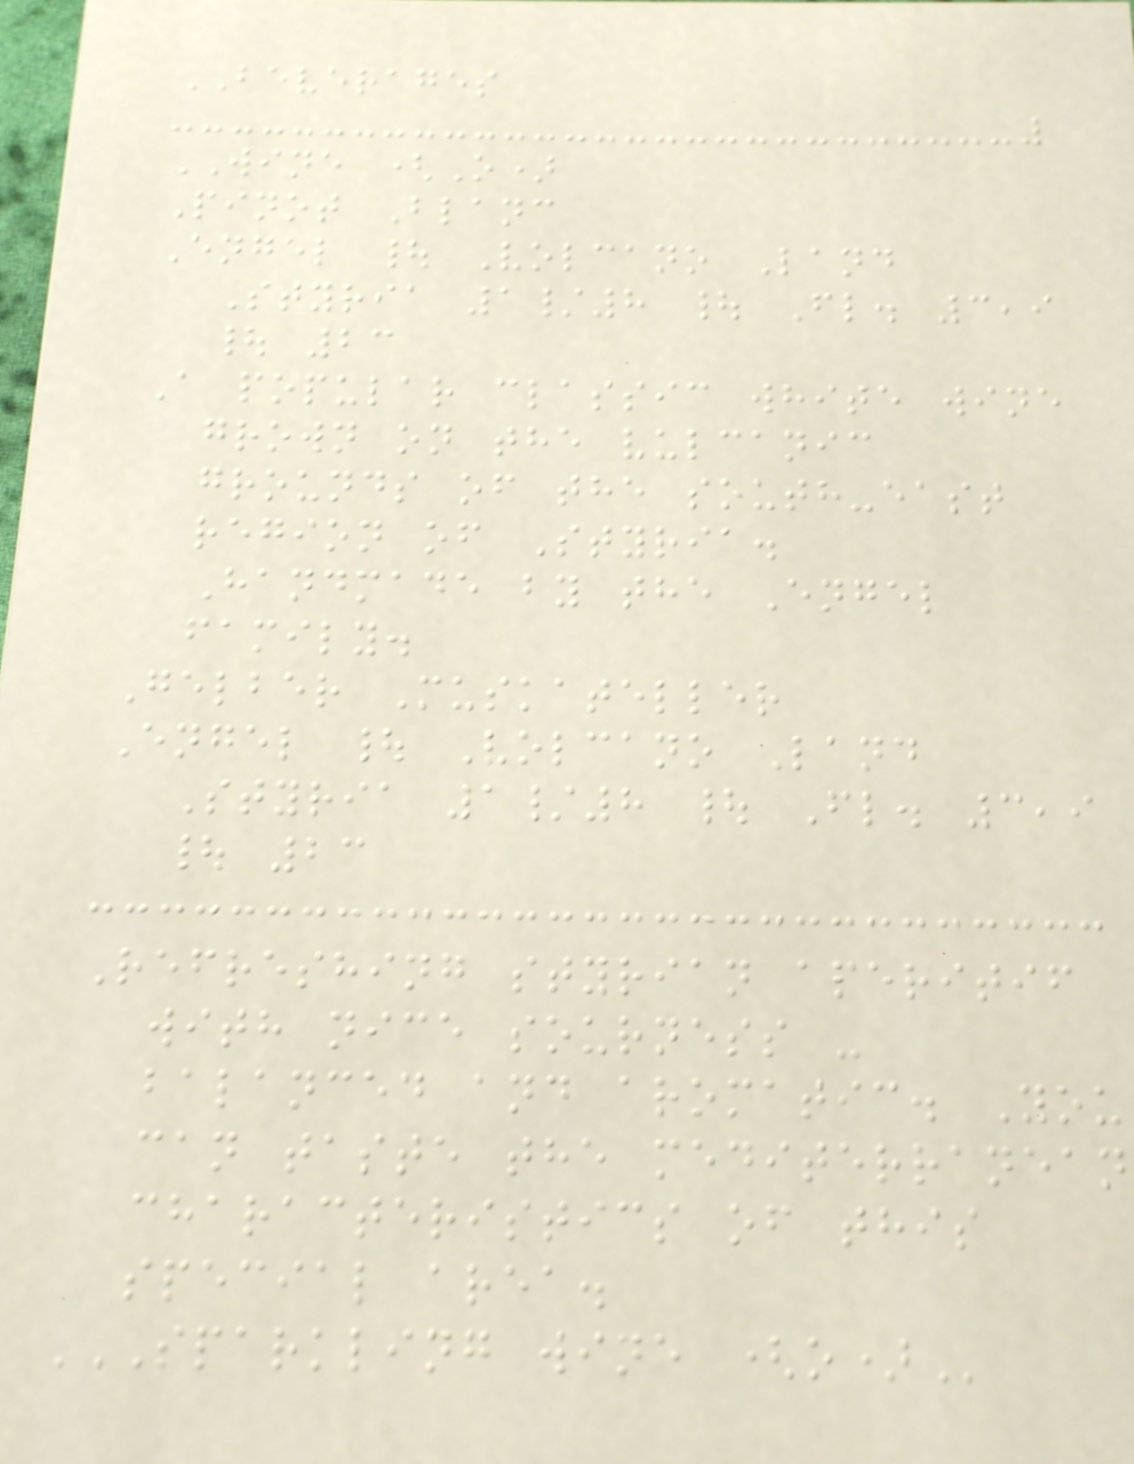BEVERAGES
WINE (O)
Pinot Blanc
Engel | Volcano Land
Styria 1/8 | Fl. 3,9
| 23
A popular classic white wine
grown on the vulcanic
grounds of the south-east
region of Styria.
Handmade by the Engel
family.
Gelber Muskateller
Engel | Volcano Land
Styria 1/8 | Fl. 3,9
| 23
Refreshing styrian aperitif
with nice sourness -
balanced and aromatic. You
can taste the mediterranean
characteristics of this
special area.
SPARKLING WINE (O)
